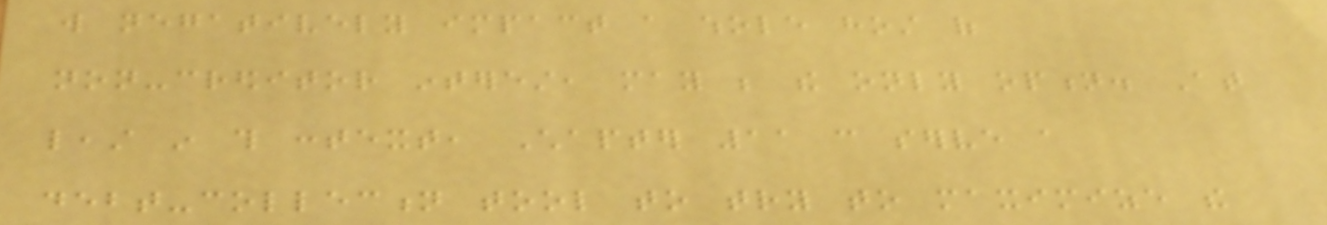will negatively impact a whole host of
non-creditor interest, may be the only option. At
least in this context, Chapter 11 can serve a
debt-collection tool to try to maximize the
